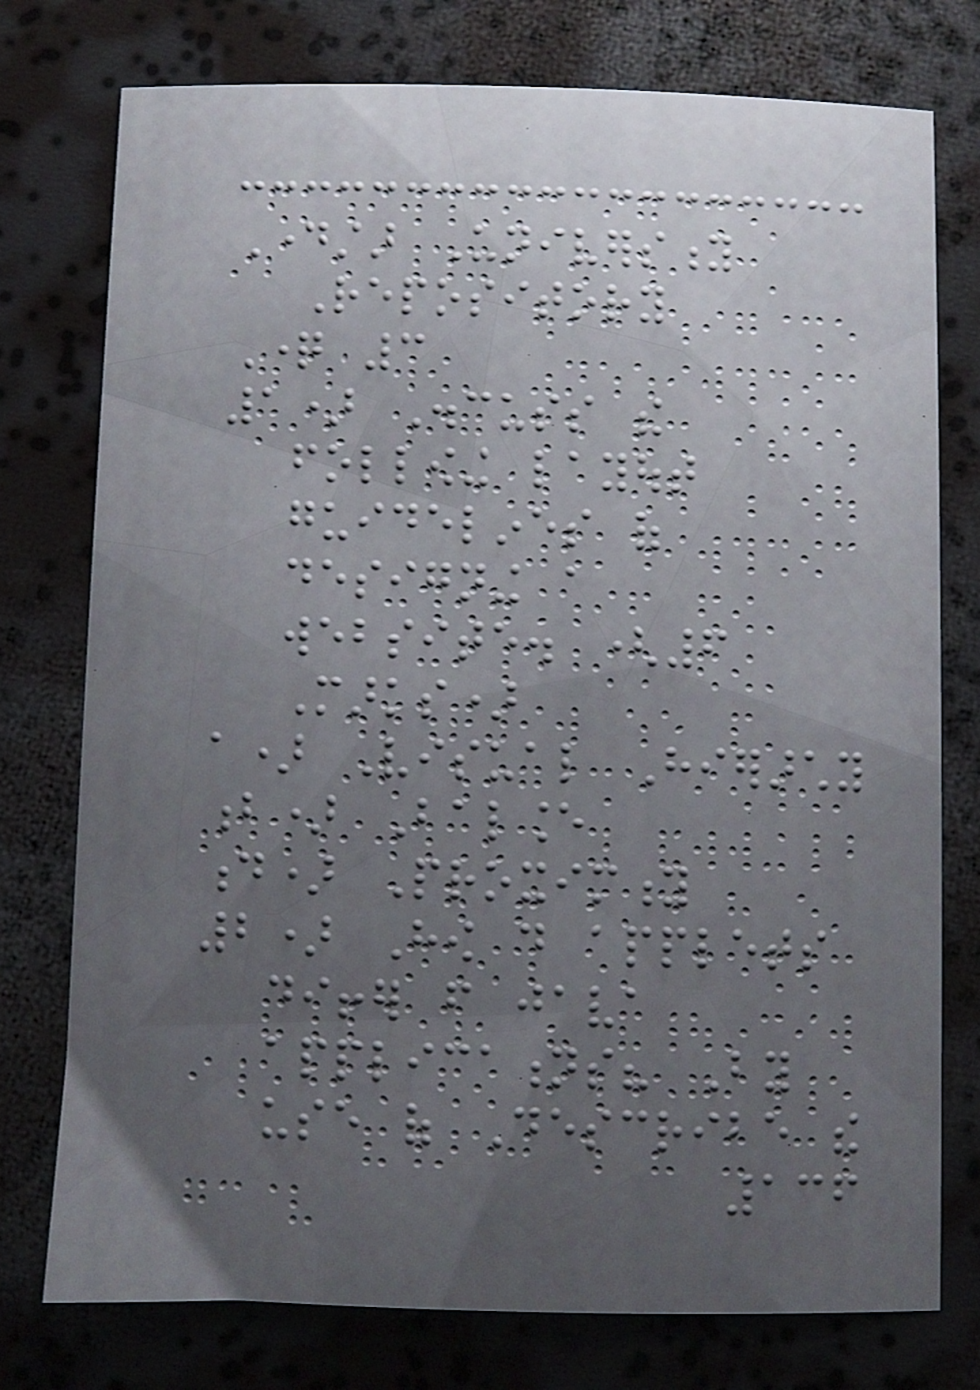Daystar University
Repository
Question 3
1) Discuss the
following layout
guidelines of
designing a
website. (6
Marks)
a) Visual Hierarchy
b) Balance
d) Proximity
2) How do applets
differ from java
applications? By
use of Describe the
136
